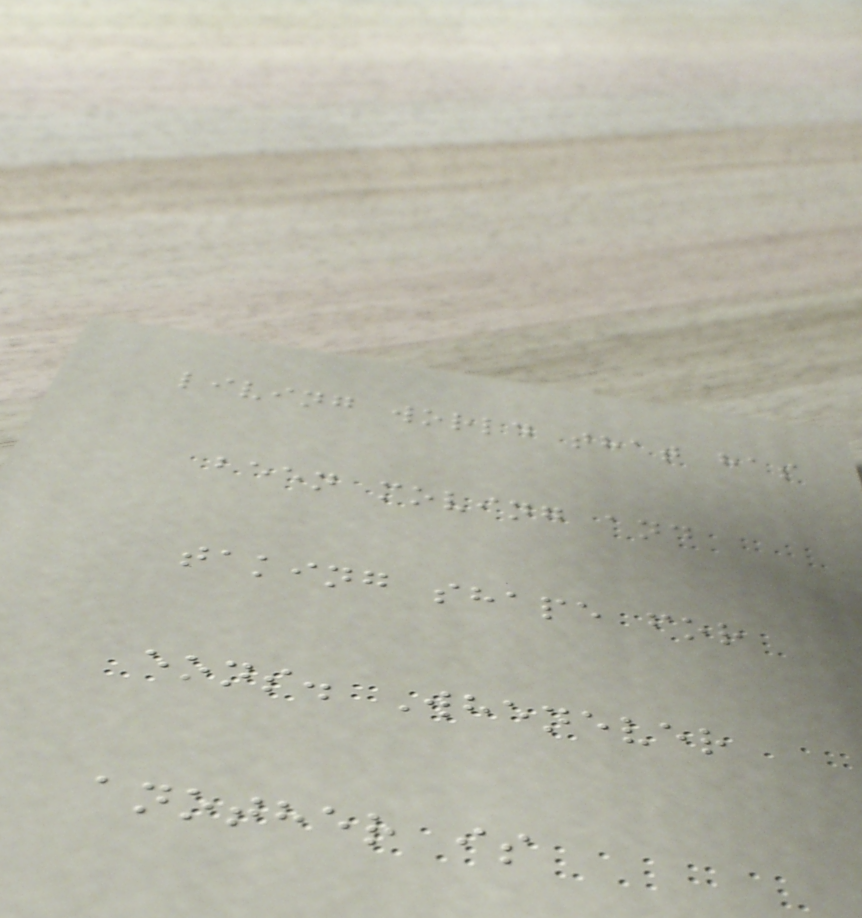living world that has
been moving and
taking shape for
eons. Whenever
another is
